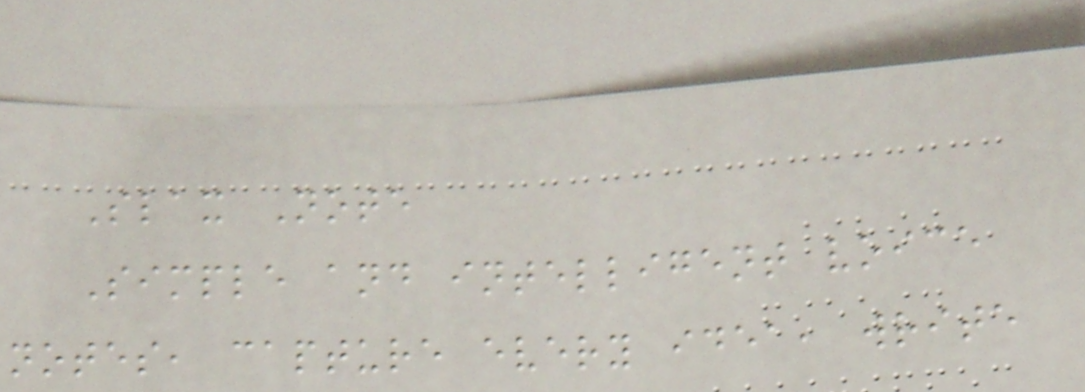Slax Note
Simple and intelligent voice
notes, capture every idea, write
